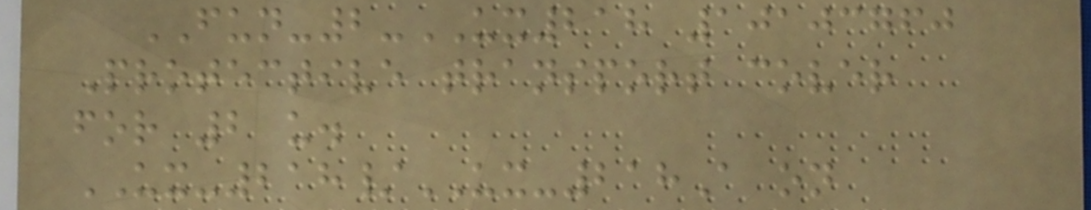FUN-2-UX218 10103760
Protective transport cover
for 2 u.
UX-218/UX-218A on
